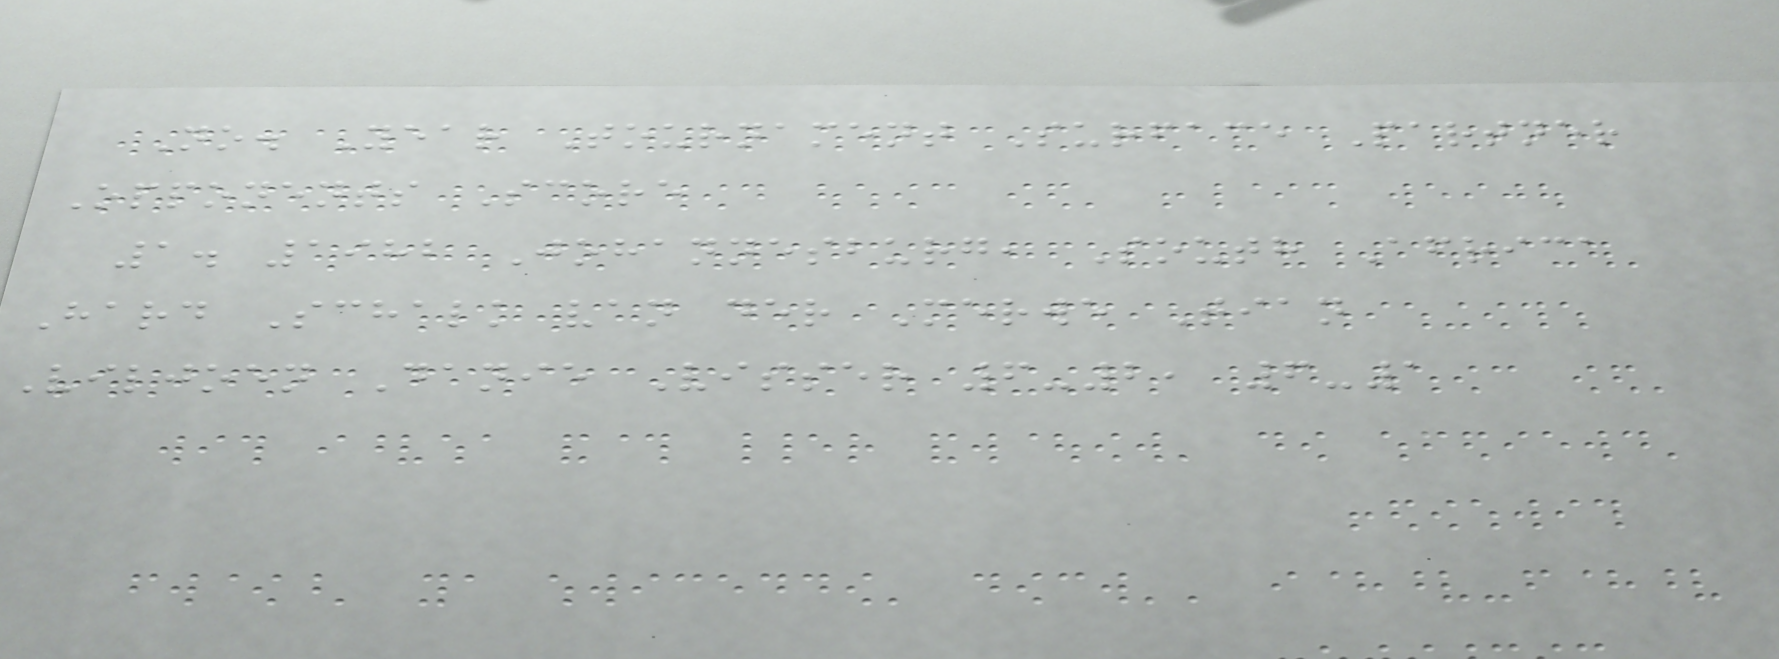No. Year Tournament Surface Partner
Opponents Score
1. 1982 Johannesburg, South Africa
Hard Schalk van der Merwe Tian
Viljoen Danie Visser 6-2, 6-1
